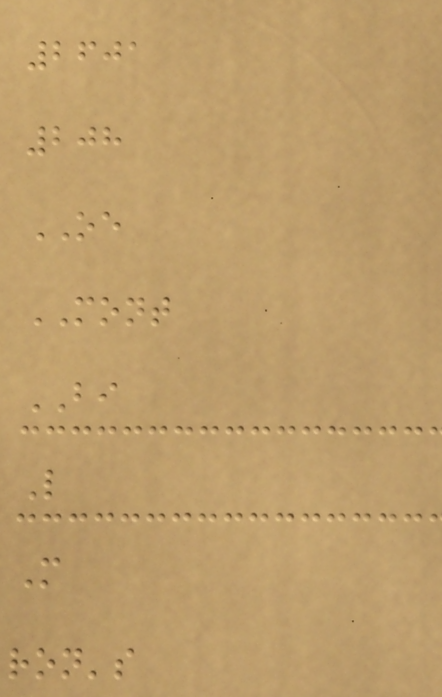2601
208
OE
MONT
BI
L
M
ron's
